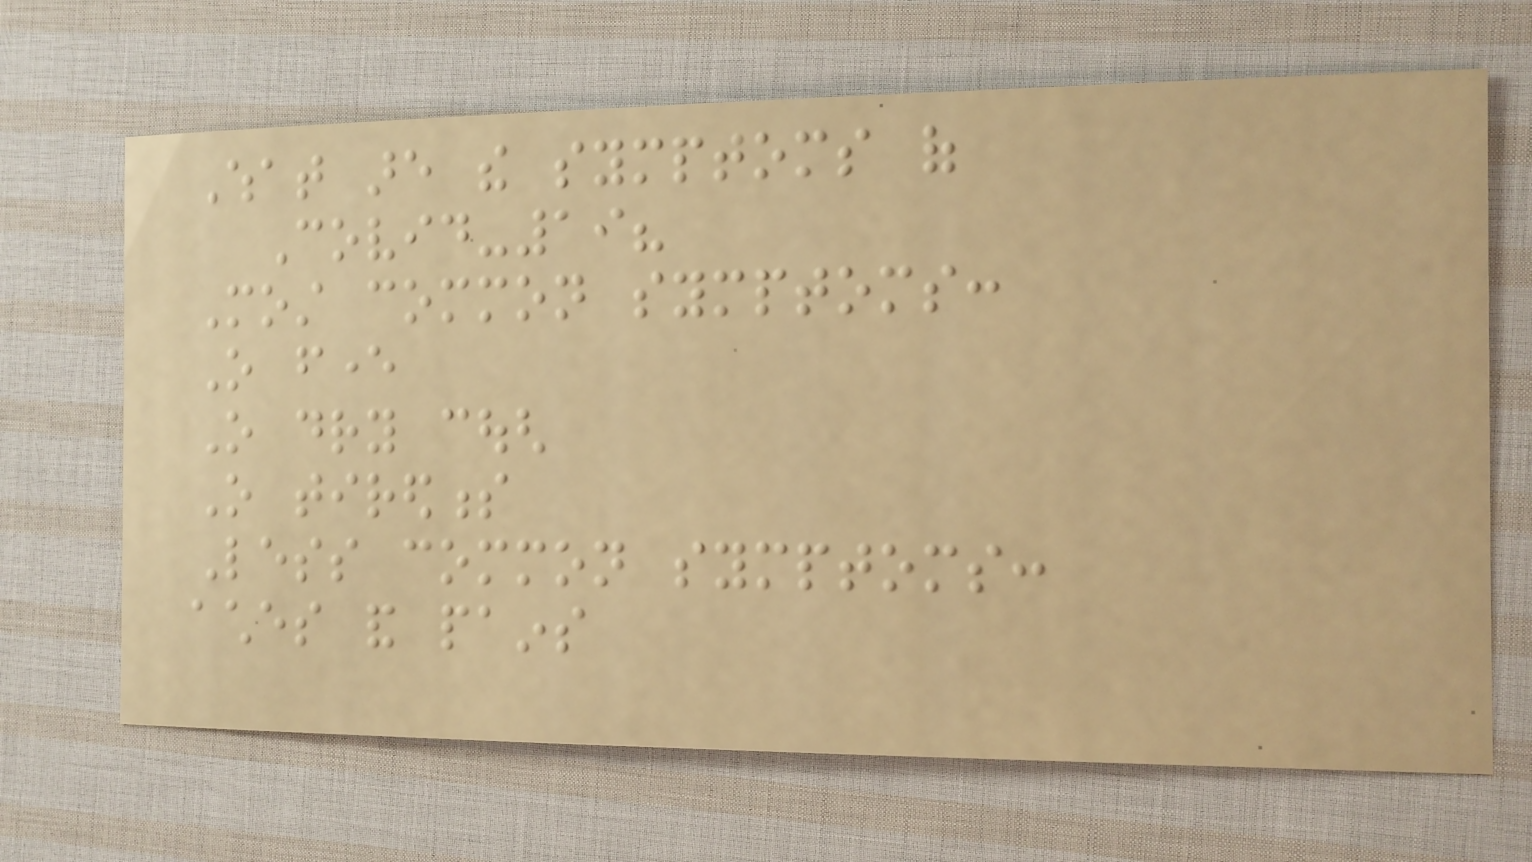What are the symptoms of
Covid-19?
Most common symptoms:
O fever
O dry cough
O tiredness
Less common symptoms:
aches and pains
